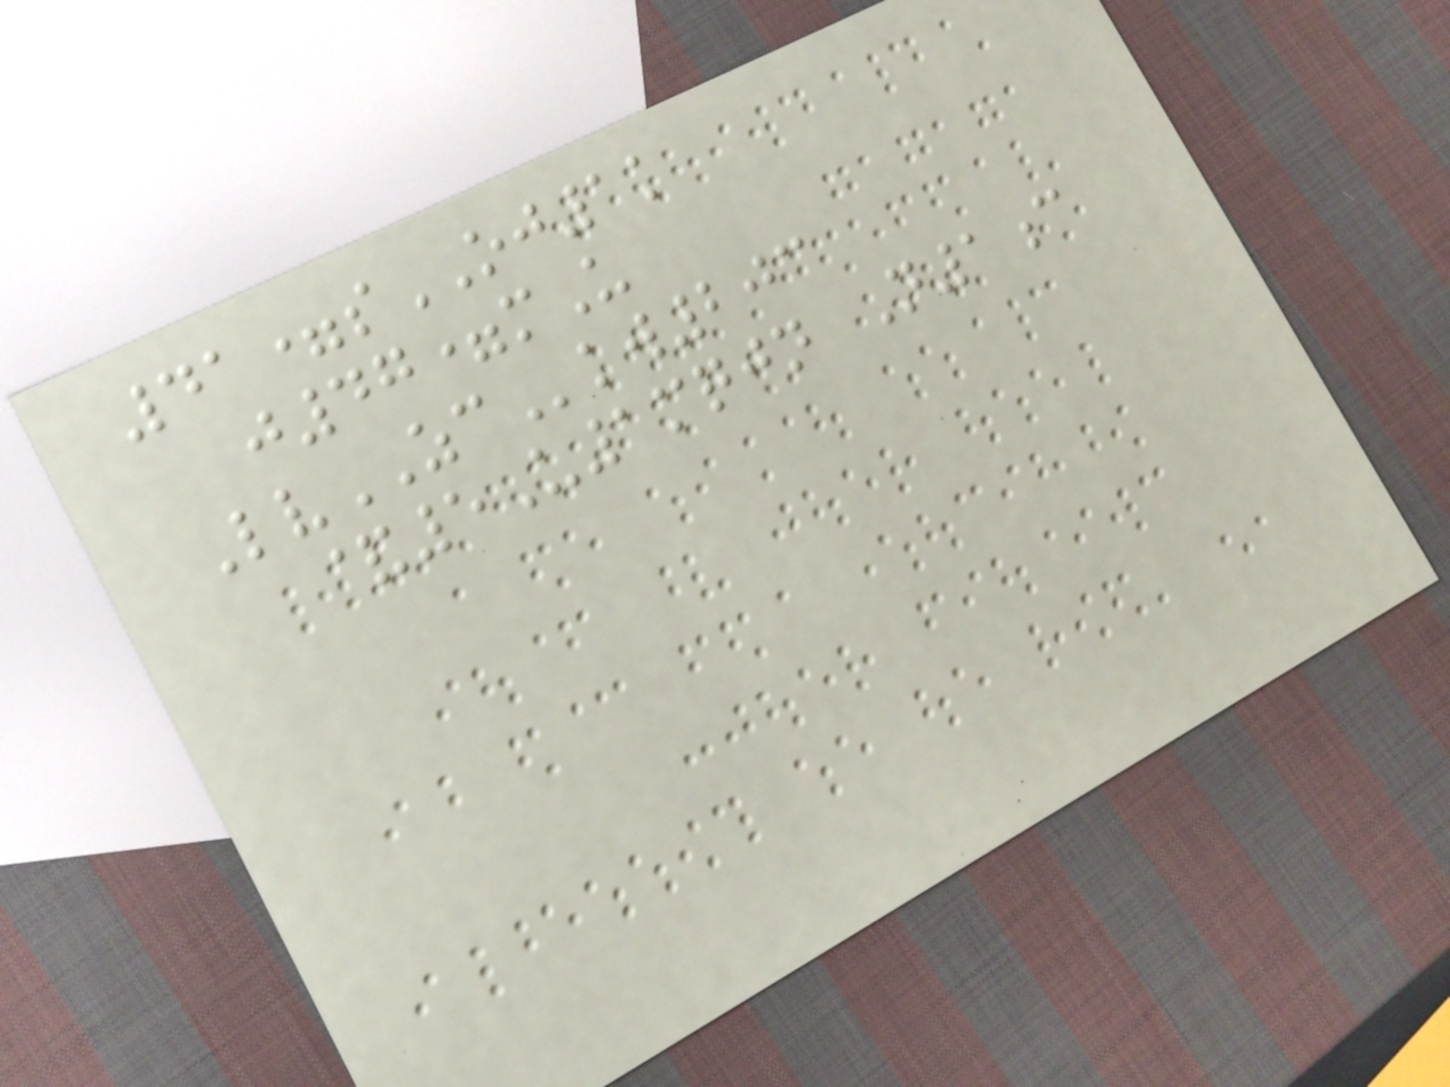41=sOJ1k
j47=mU
LvZCkw203
&5U1mqjn N1c
